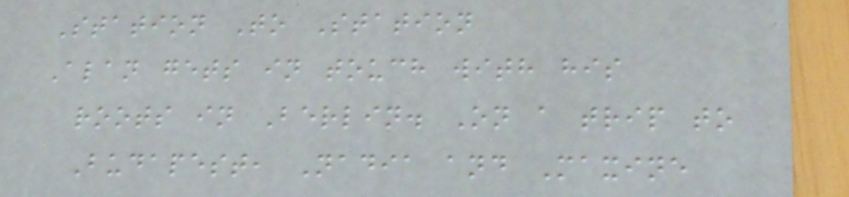Station To Station
Alan gets in touch with his
roots in Berlin. On a trip to
Budapest, Nadia and Maxine
